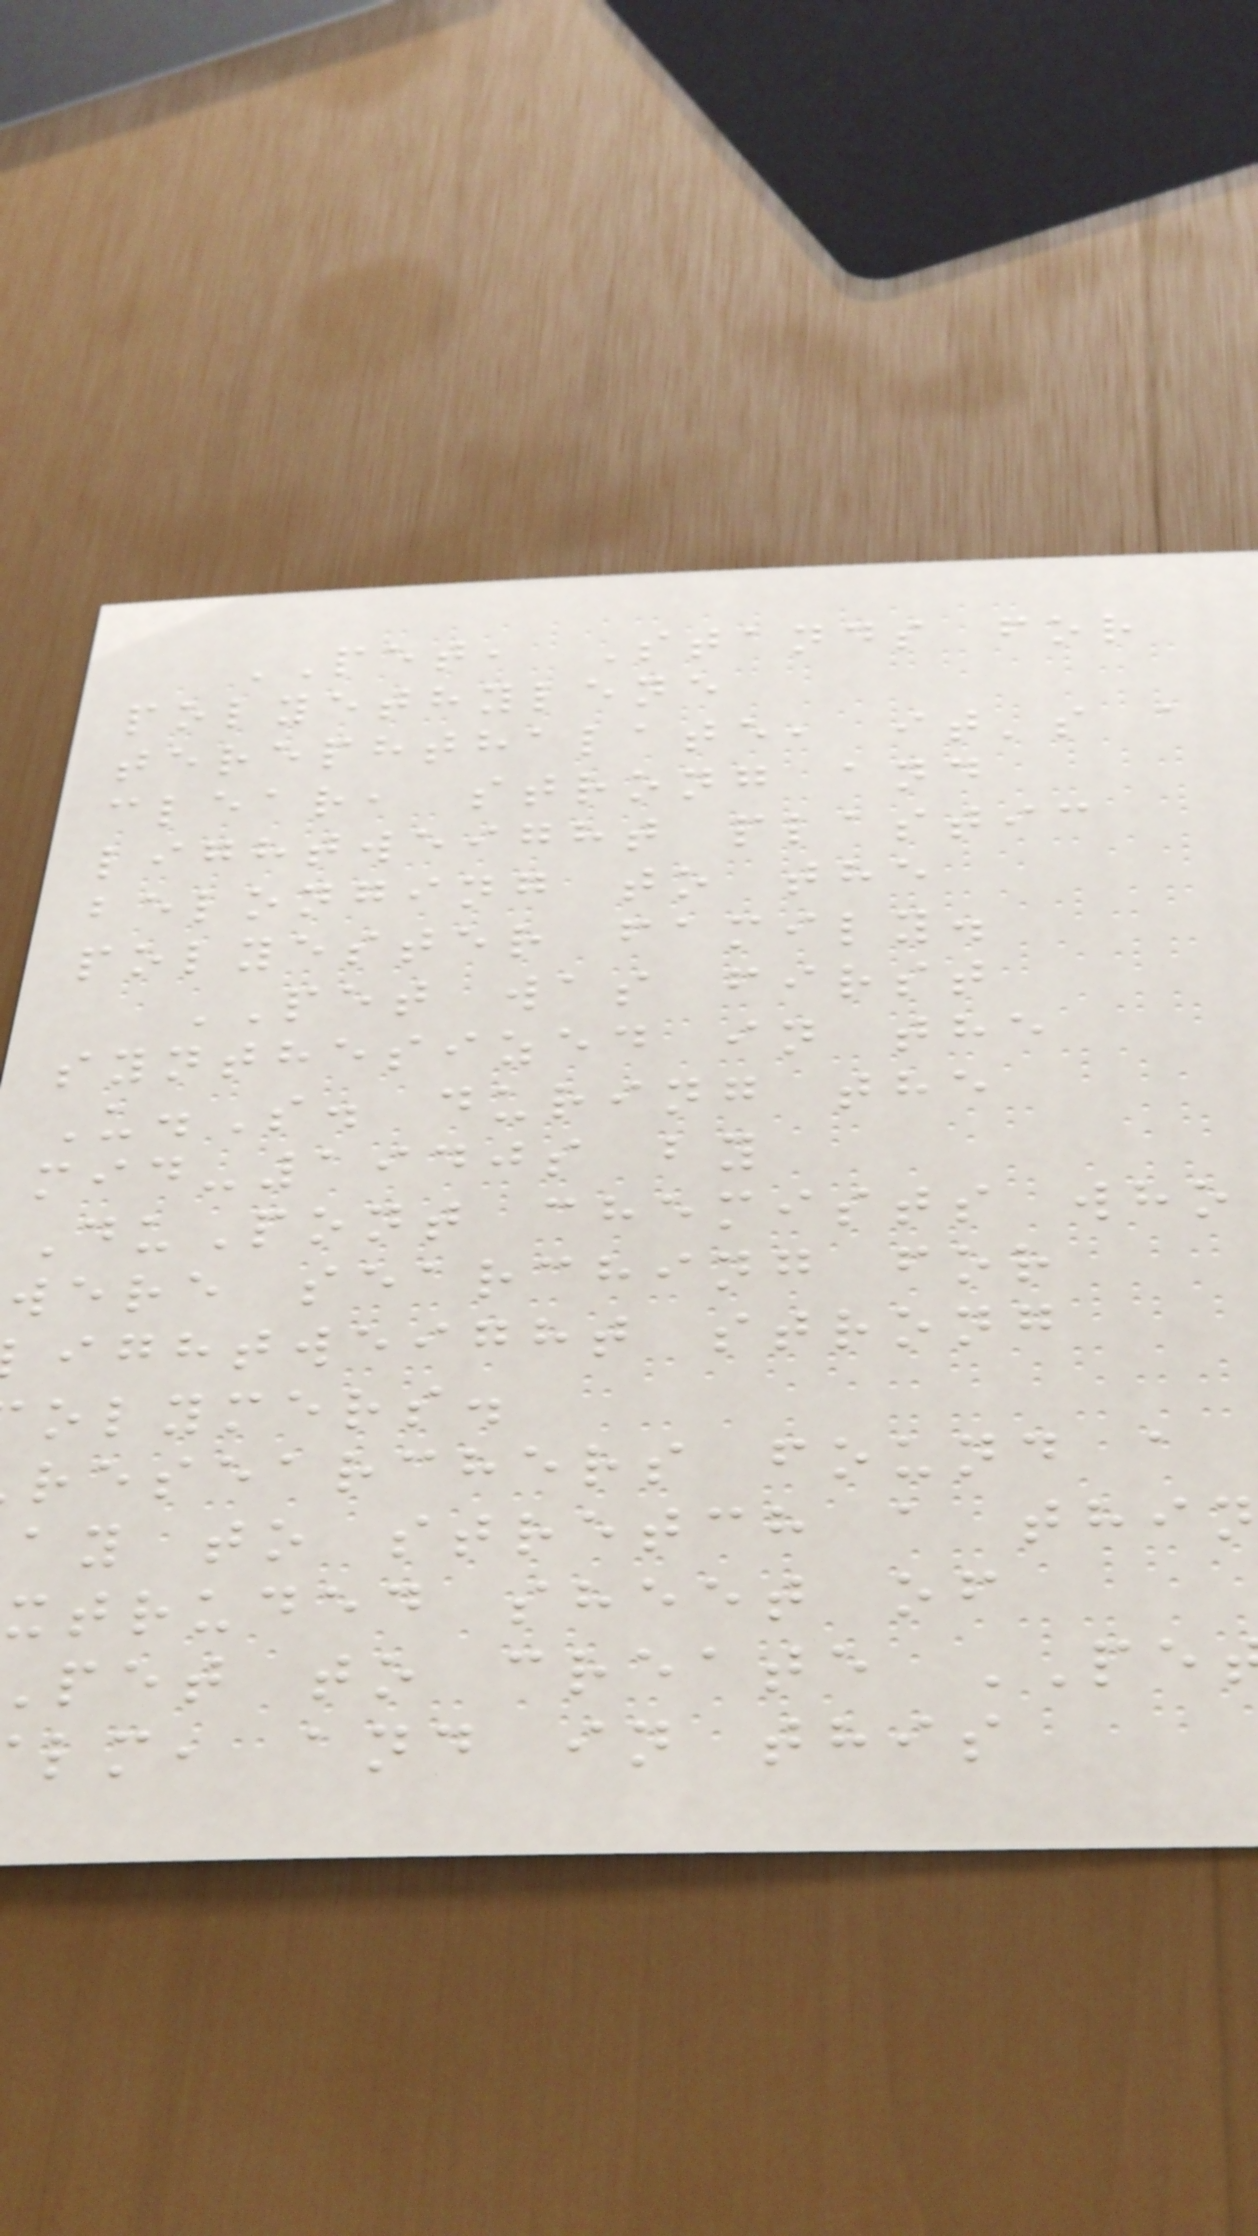PET, Stands for
polyethylene
terephthalate, it's a
clear, strong and
lightweight plastic
belonging to the
polyester family.
PET was first
synthesized in the
U.S. during the
mid-1940s by
DuPont chemists who
were searching for
ightweight strong
olymers.
researchers found a
ay to stretch a thin
xtruded sheet of
pet to create PE
lm, and in this
